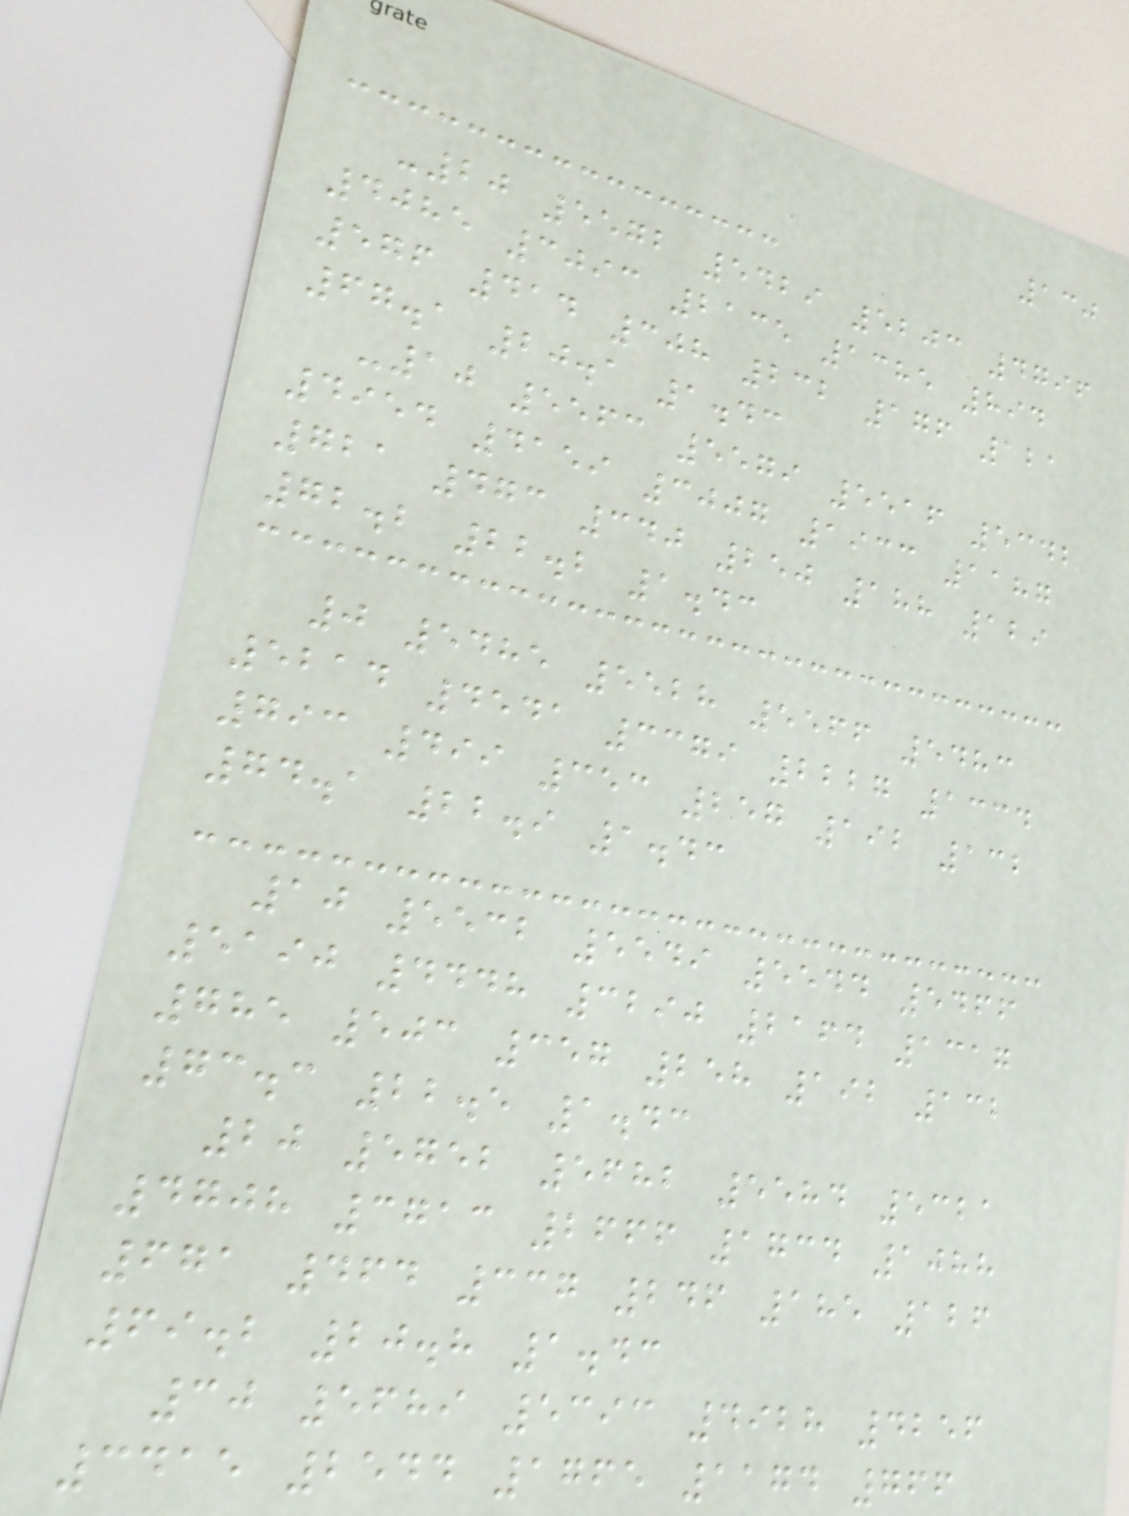130
-20 5572 5429 5203 4796
4085 3093 2135 1385 894
576 414 308 232 176 121
67.1 20.1 1.43
-10 5563 5579 5516 5342
4954 4159 3007 1933 1187
721 473 340 250 188 129
72.2 22.2 1.43
0 5485 5528 5566 5483
5214 4541 3379 2227 1334
793 499 353 257 192 132
74.1 22.9 1.43
10 5532 5549 5544 5466
5190 4448 3290 2164 1317
785 503 357 258 192 132
73.3 22.5 1.43
20 5752 5682 5584 5321
4708 3713 2666 1734 1088
671 464 337 246 185 126
69.2 20.8 1.43
30 5689 5393 4928 4256
3415 2544 1765 1174 766
